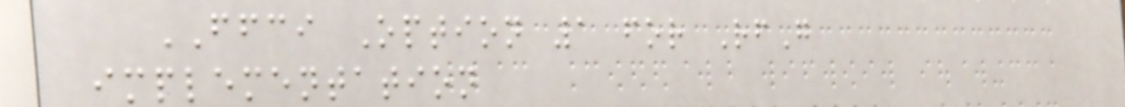FFCI Option 1 for RfG
implementation
